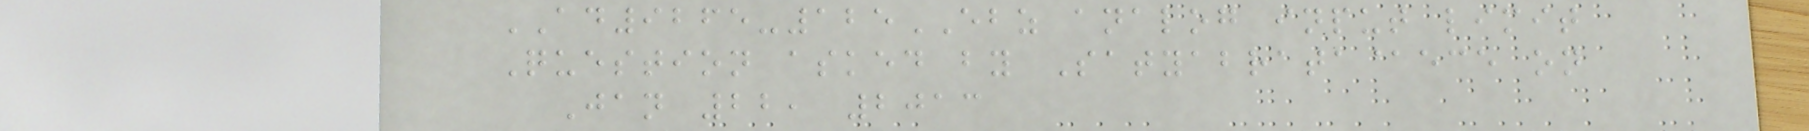AD9265-125EBZ analog input limit
Question asked by Satyabrata@ece on
Jan 22, 2013
